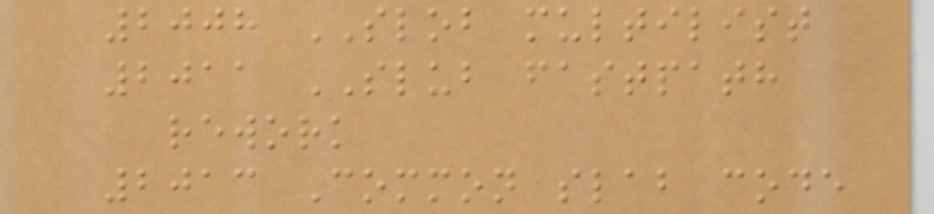2008 SLOB multilist
2011 SLUB fastpath
rework
2013 Common slab code
